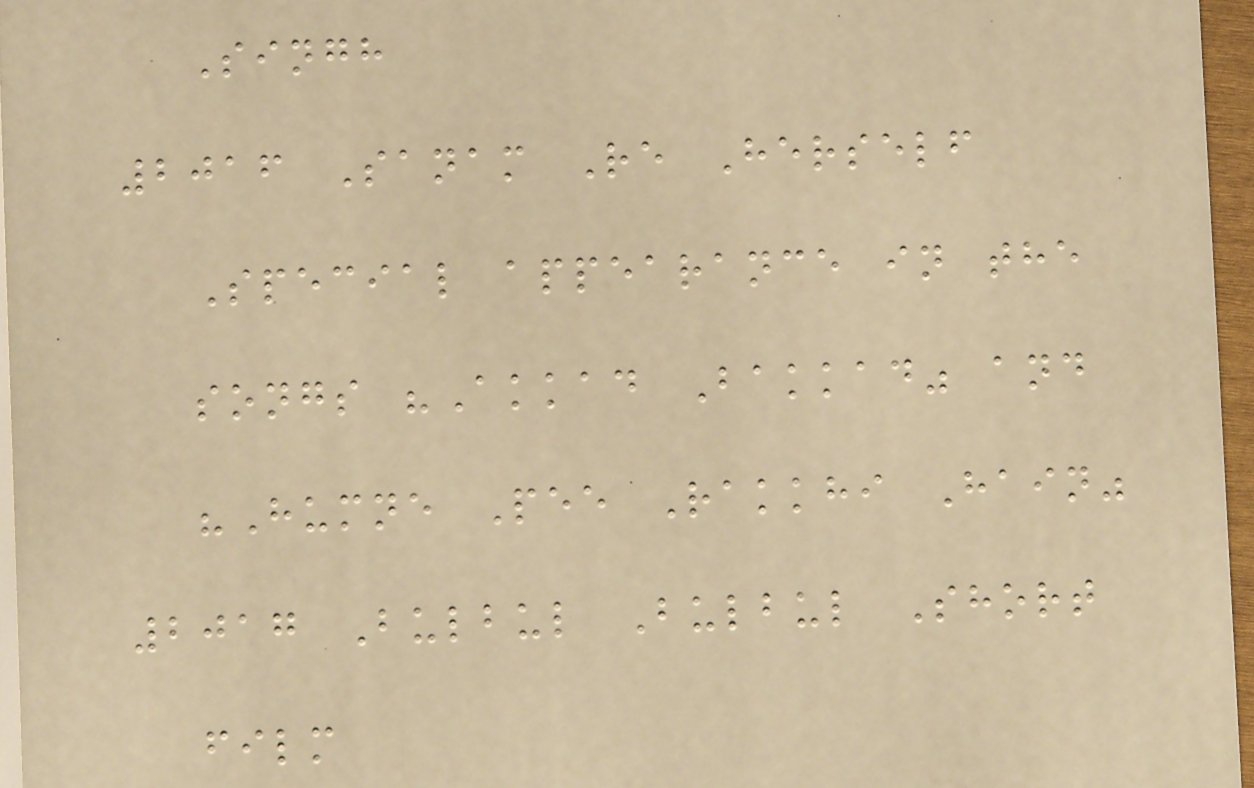Singh
2016 Sanam Re Herself
Special appearance in the
songs "Akkad Bakkad" and
"Humne Pee Rakkhi Hain"
2017 Bulbul Bulbul Short
film
